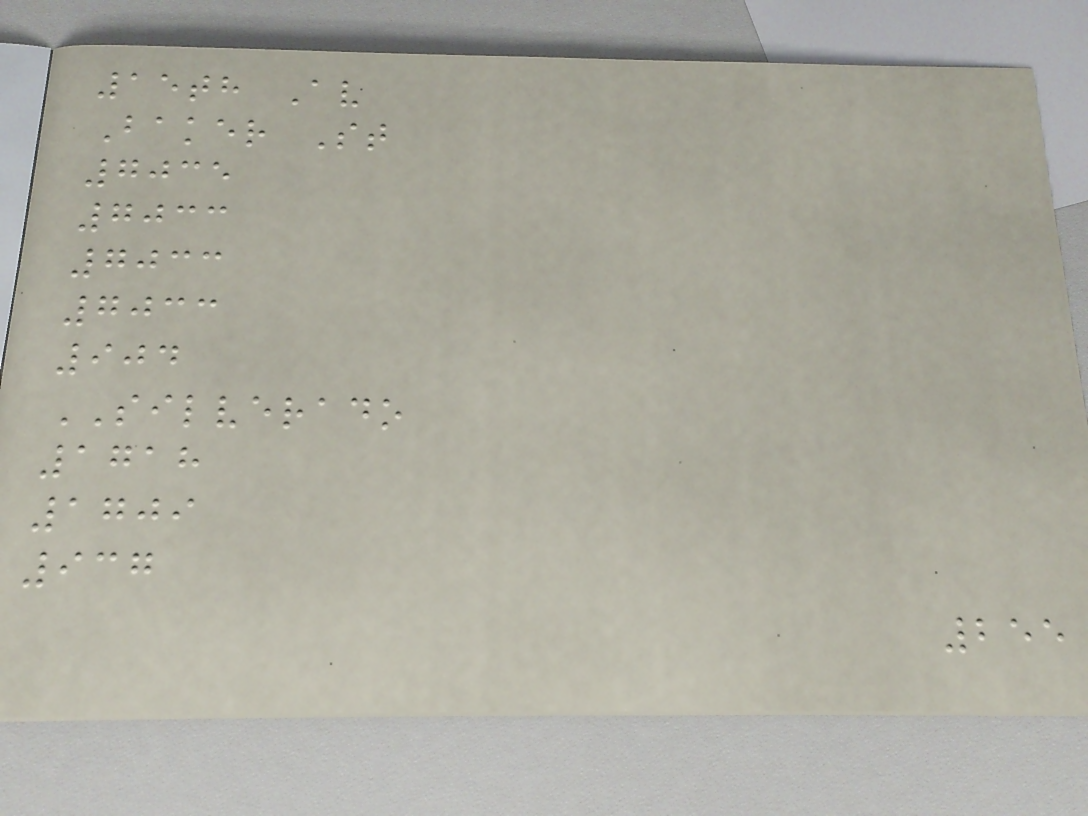15th Av
Baker St
7035
7033
7033
7033
904
SILVERADO
1718
1709
937
255
